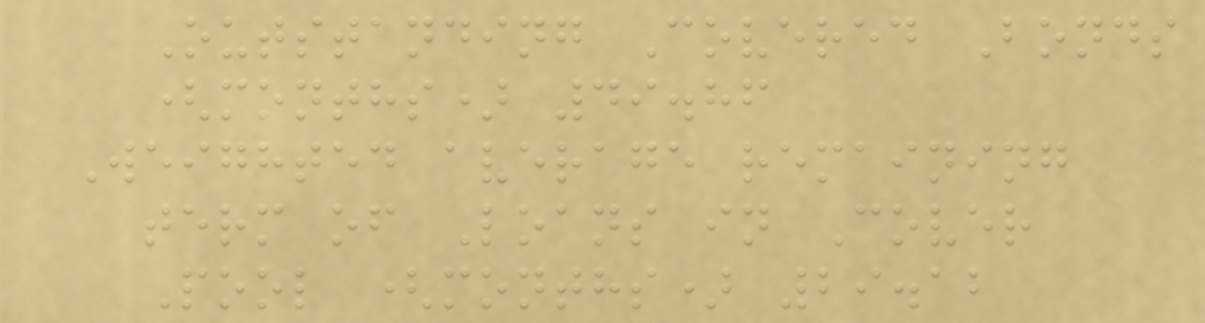Outstanding Covered Bonds
(months) 49.86
Weighted average remaining
term of Loans in Cover
Pool (months) 29.12
